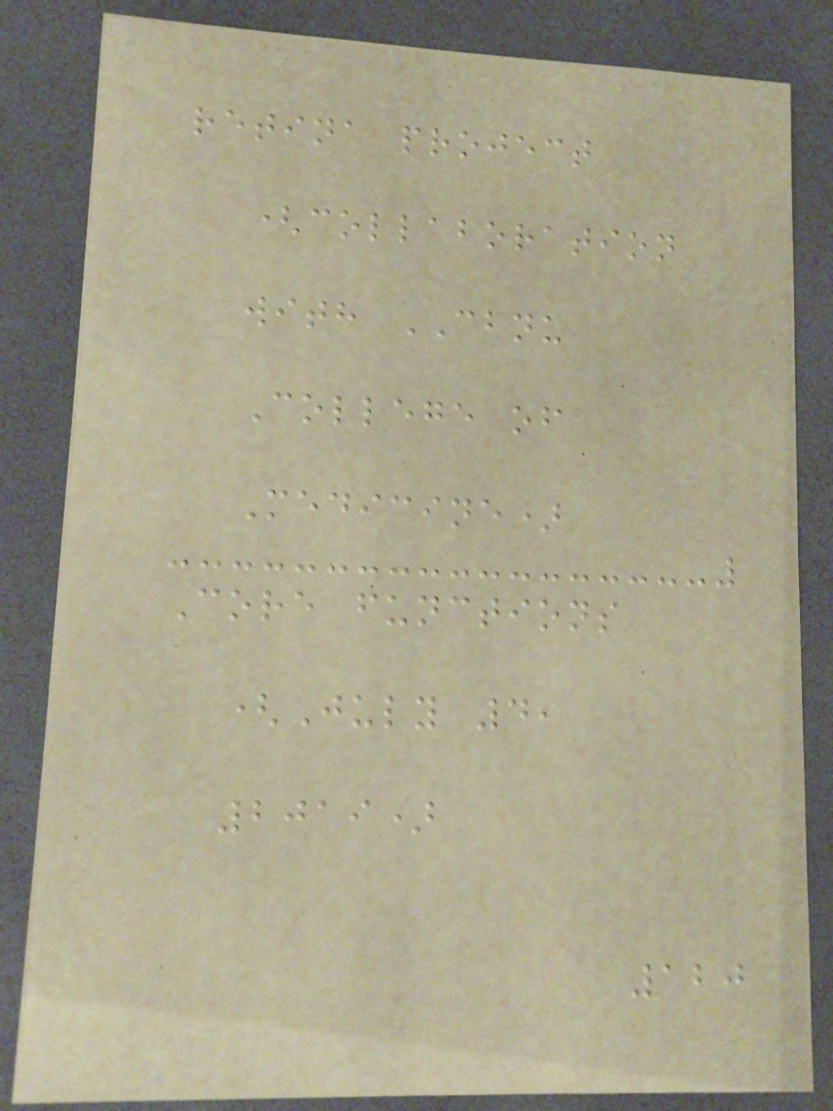retina project
(collaboration
with CBNU
College of
Medicine)
Core functions
(July 4,
2019)
120
